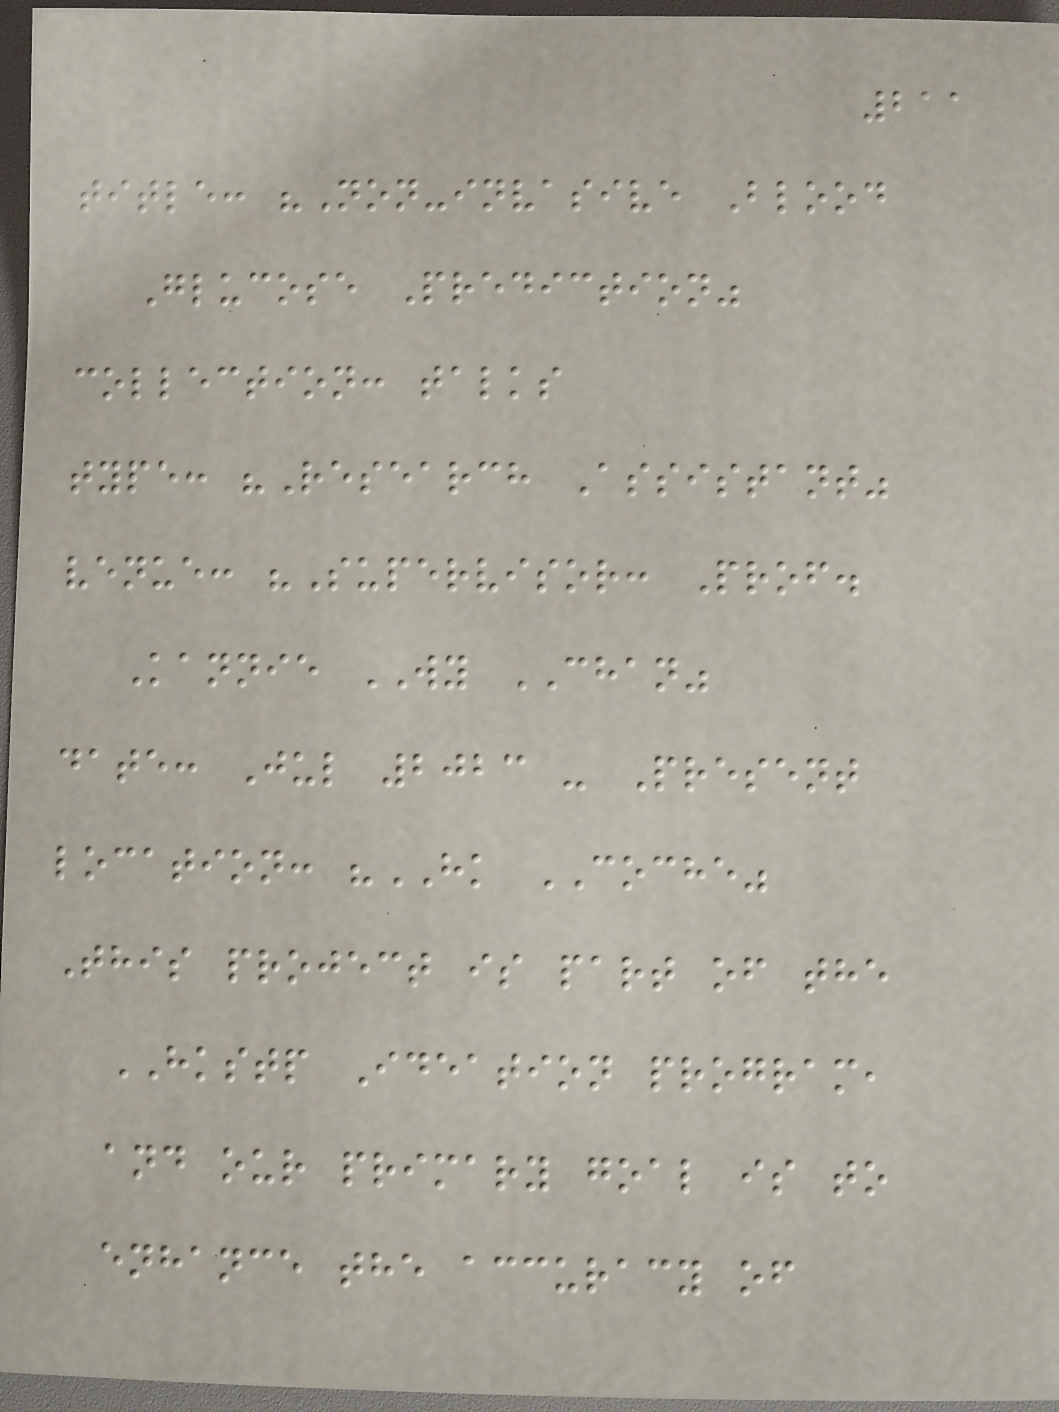211
title: "Non-invasive Blood
Glucose Prediction"
collection: talks
type: "Research Assistant"
venue: "Supervisor: Prof.
Kannie WY CHAN"
date: Jul 2023 - Present
location: "HK COCHE"
This project is part of the
HKSTP Ideation program,
and our primary goal is to
enhance the accuracy of
